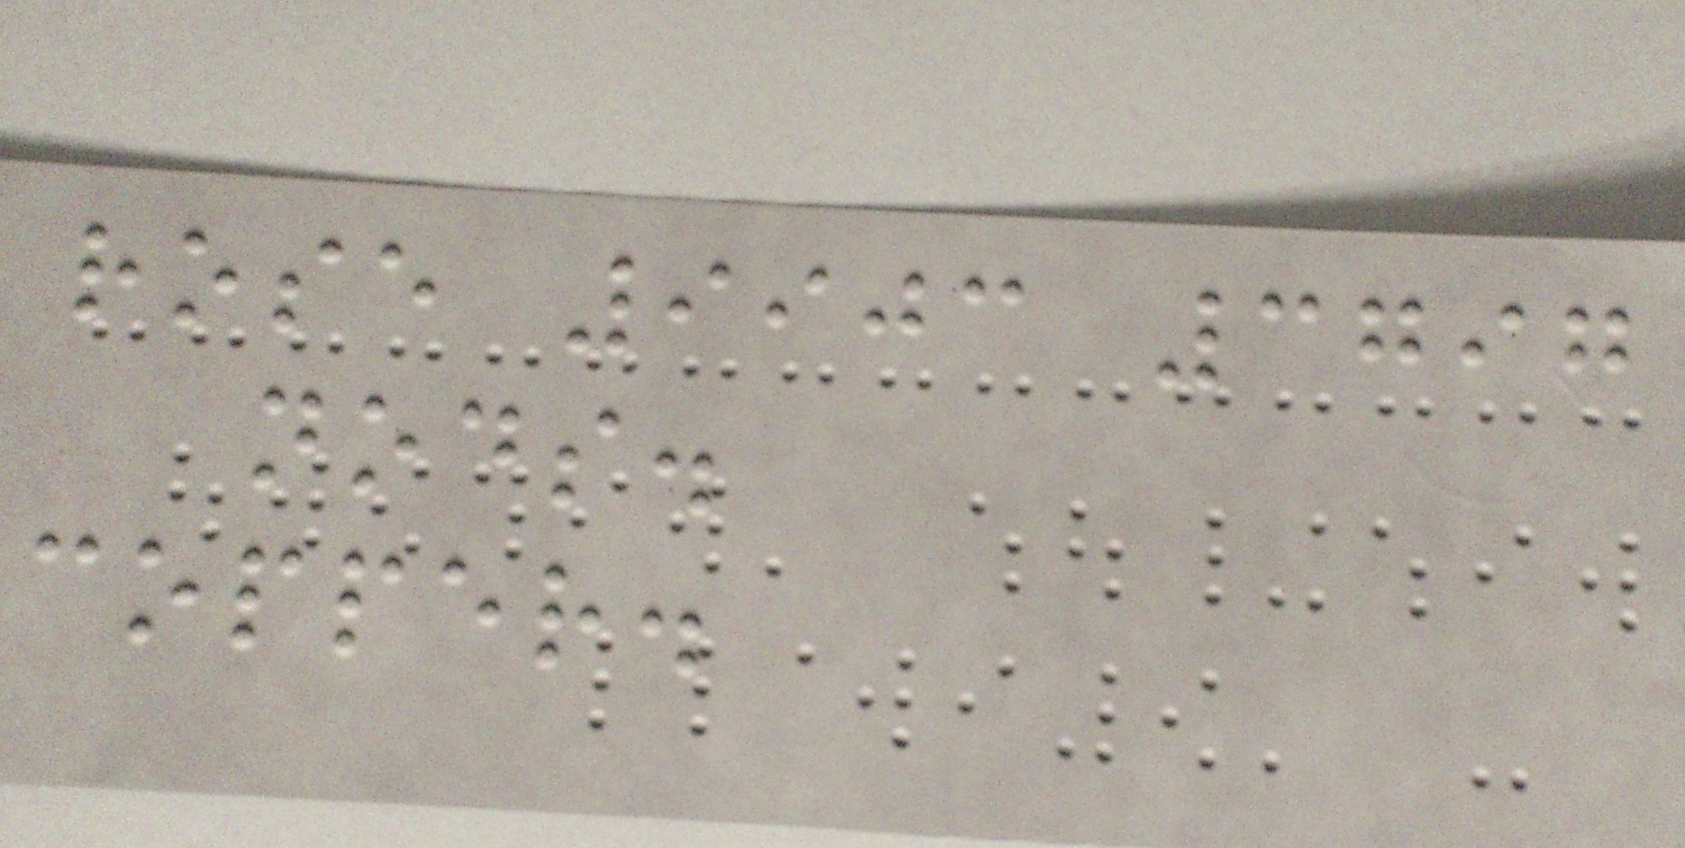rose 9903 3797
nods.
copper.
